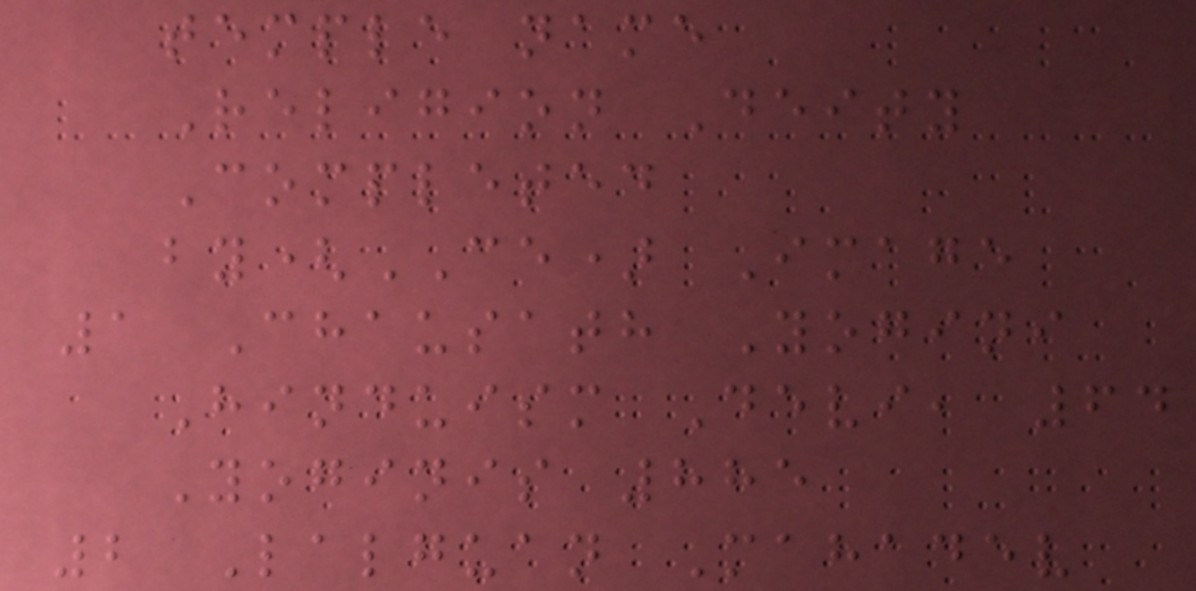temple name
Religion Deity
Completed
by(CE) Image
1 Chausath Yogini
Hinduism Devi, 64
Yoginis 885
2 Lalguan Mahadev
